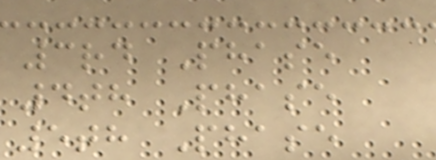3rd Phase
4th Phase
5th Phase
